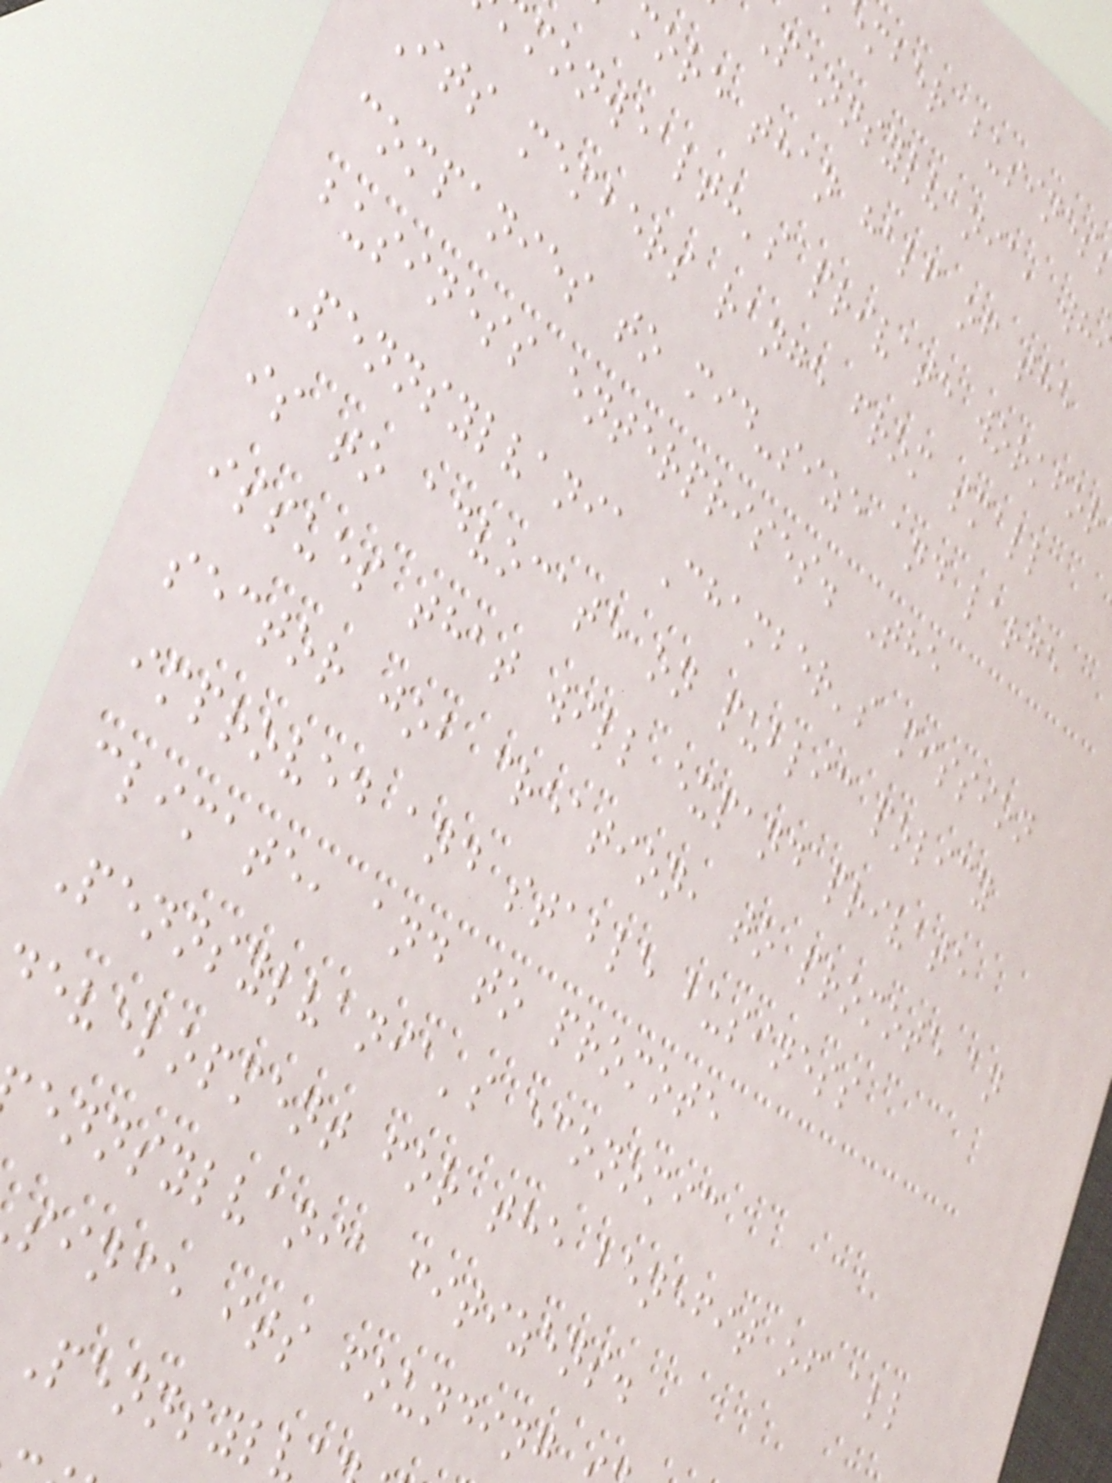mber busines
Pennsylvania, wh
more than half of the
monwealth's private workfor
Its members range from small
companies to mid-size and large
business enterprises. The
Pennsylvania Chamber's mission
is to advocate on public policy
issues that will expand private
sector job creation, to promote an
improved and stable business
climate, and to promote
Pennsylvania's economic
evelopment for the benefit of all
ennsylvania citizens.
since its founding
Pennsylv
